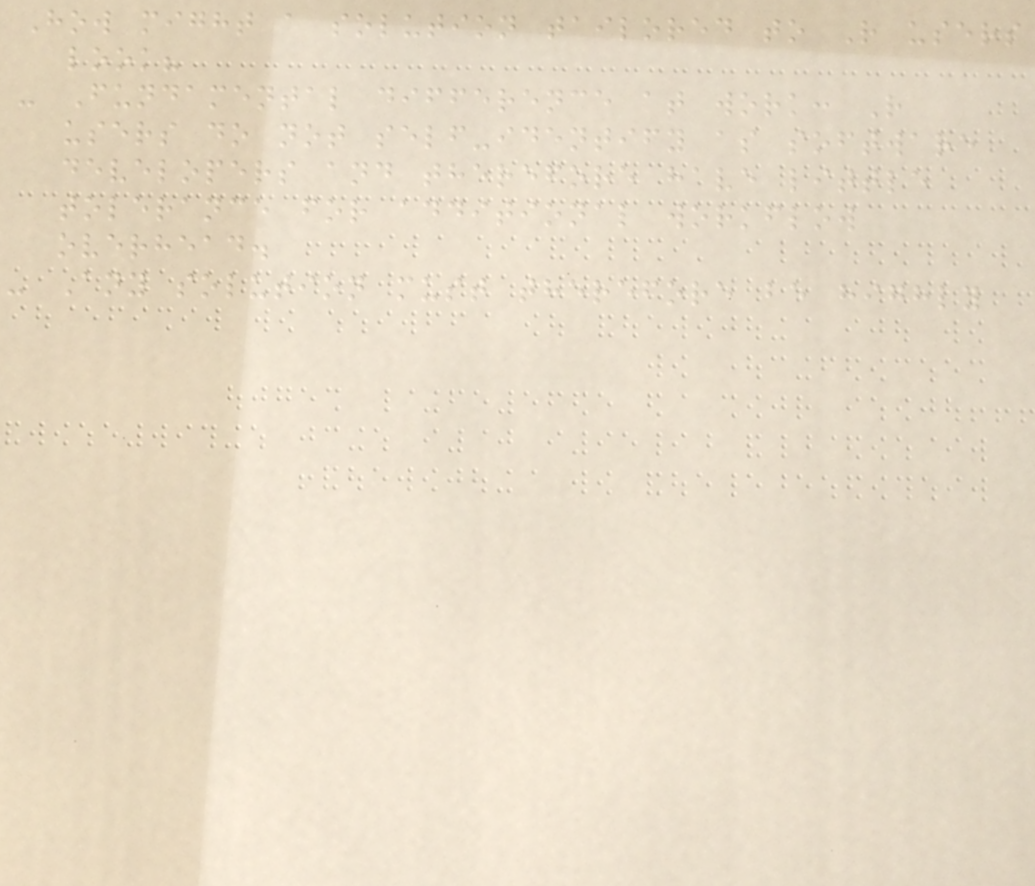How might a solution tailored to R users
look?
- Fundamental difference at work: R
users do not self-identify as software
developers and therefore have little
tolerance for additional workflow
overhead.
- Any solution must therefore be highly
